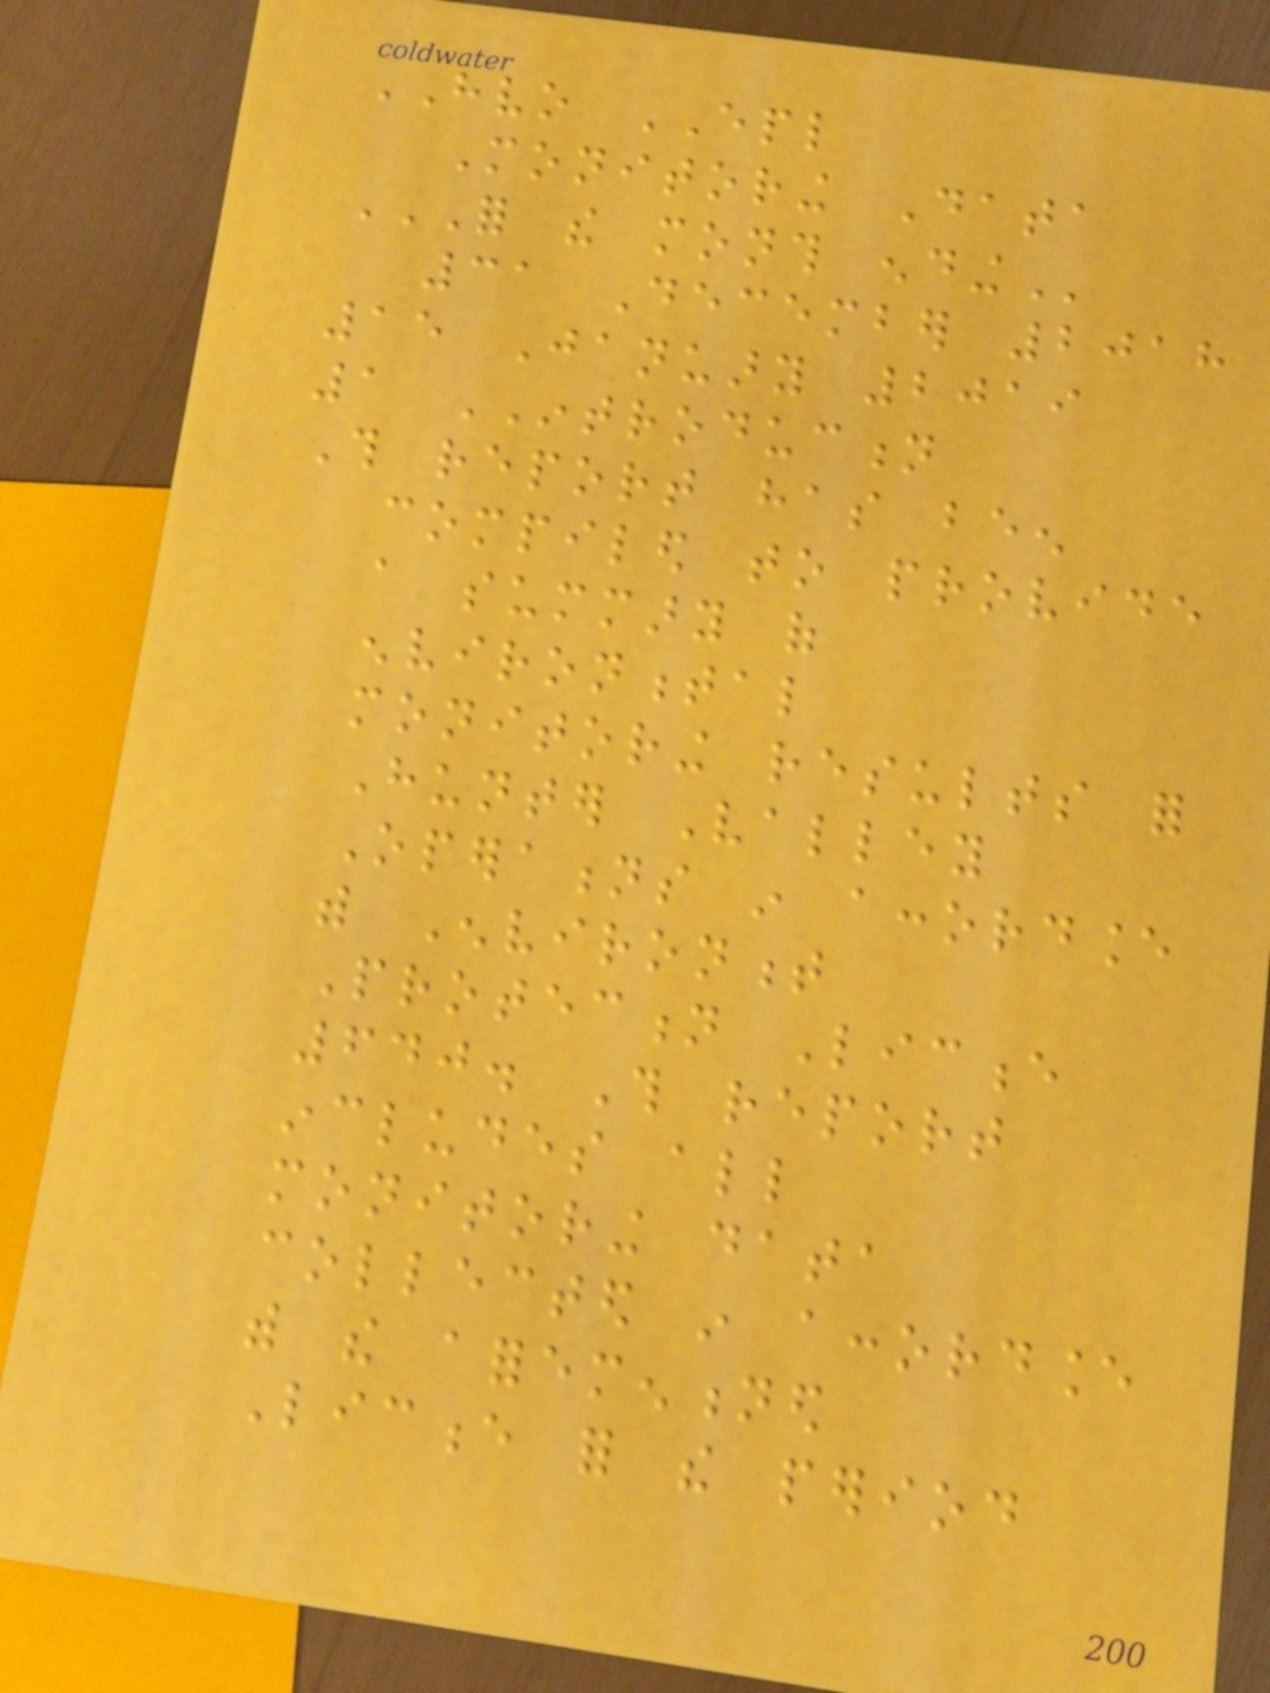HVO EPL
Monitoring Data
FOR THE MONTH ENDING
31 December 2018
15 January 2019
1 INTRODUCTION
This report has been
compiled to provide
a summary of
environmental
monitoring results for
Hunter Valley
Operations in accordance
with Environment
Protection Licence
640. This report
includes all
monitoring data
collected in accordance
with the aforementioned
Licence for the period
